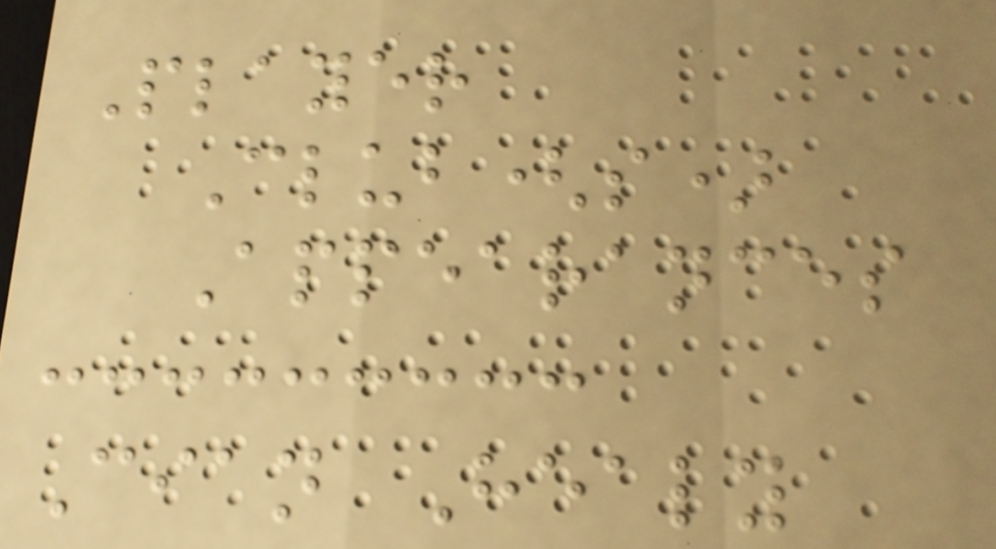Player
Club(s)
Appearances
Cian Healy
